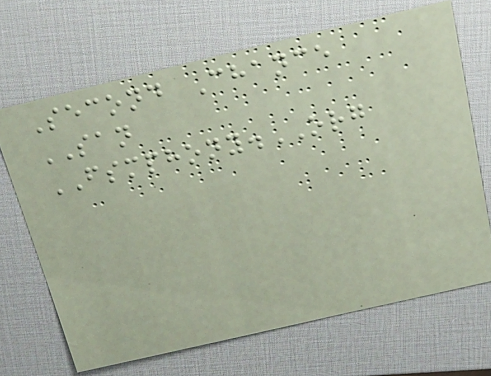Second Chance
SAN
FSMPHONY.ORG
